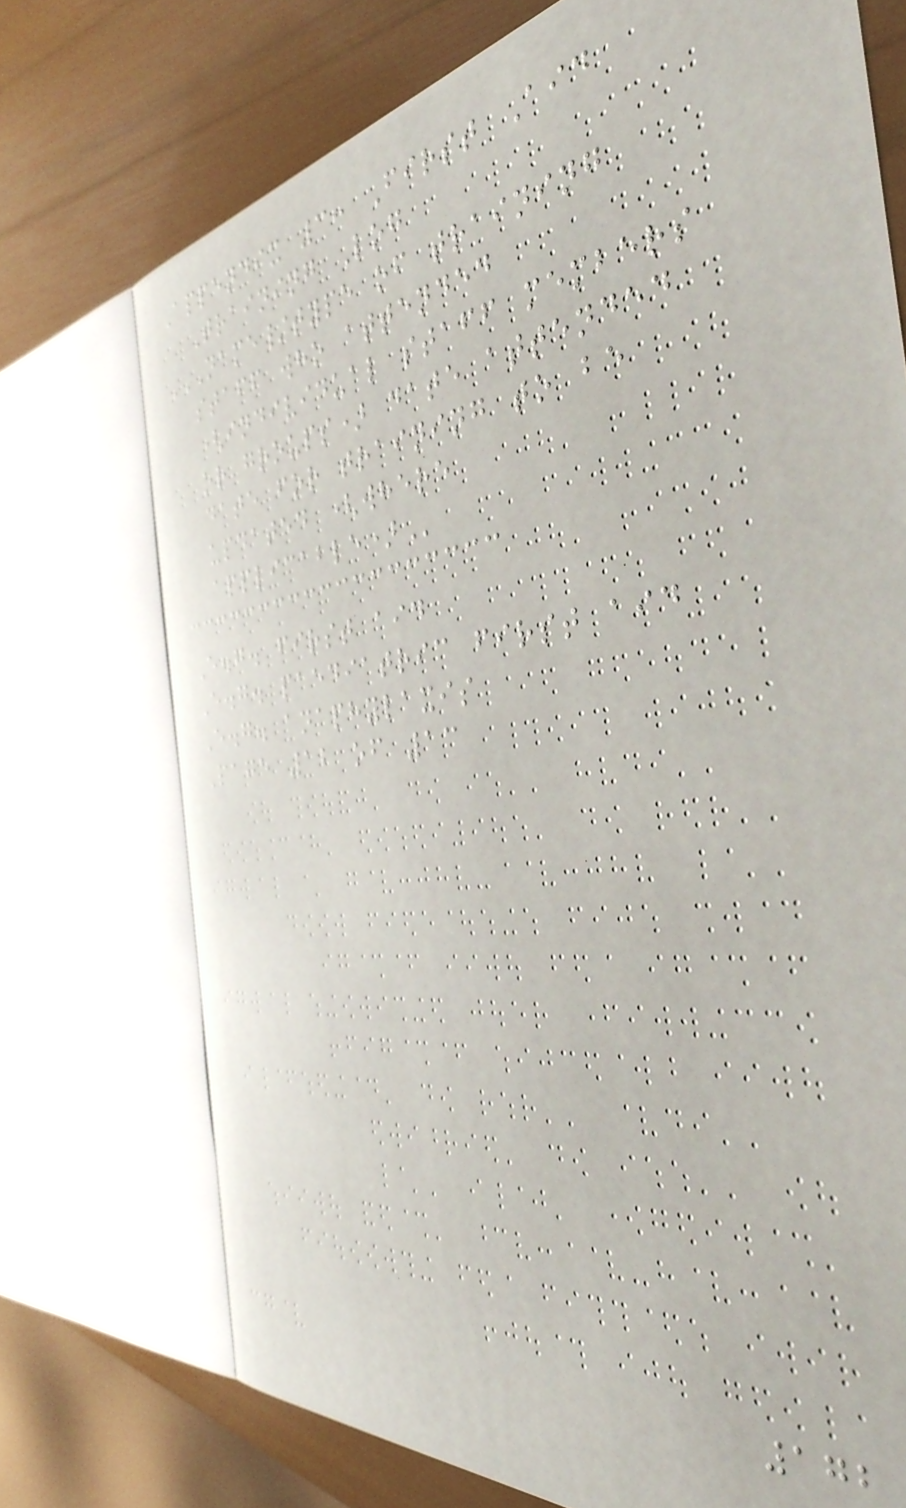Appendix 3: First Aid
Training Log
NAME/TYPE OF TRAINING
STAFF WHO ATTENDED
(INDIVIDUAL STAFF MEMBERS
OR GROUPS) DATE ATTENDED
DATE FOR TRAINING TO BE
UPDATED (WHERE
APPLICABLE)
E.g. first aid
E.g. paediatric first aid
E.g. anaphylaxis
Page 12 of 13
172
